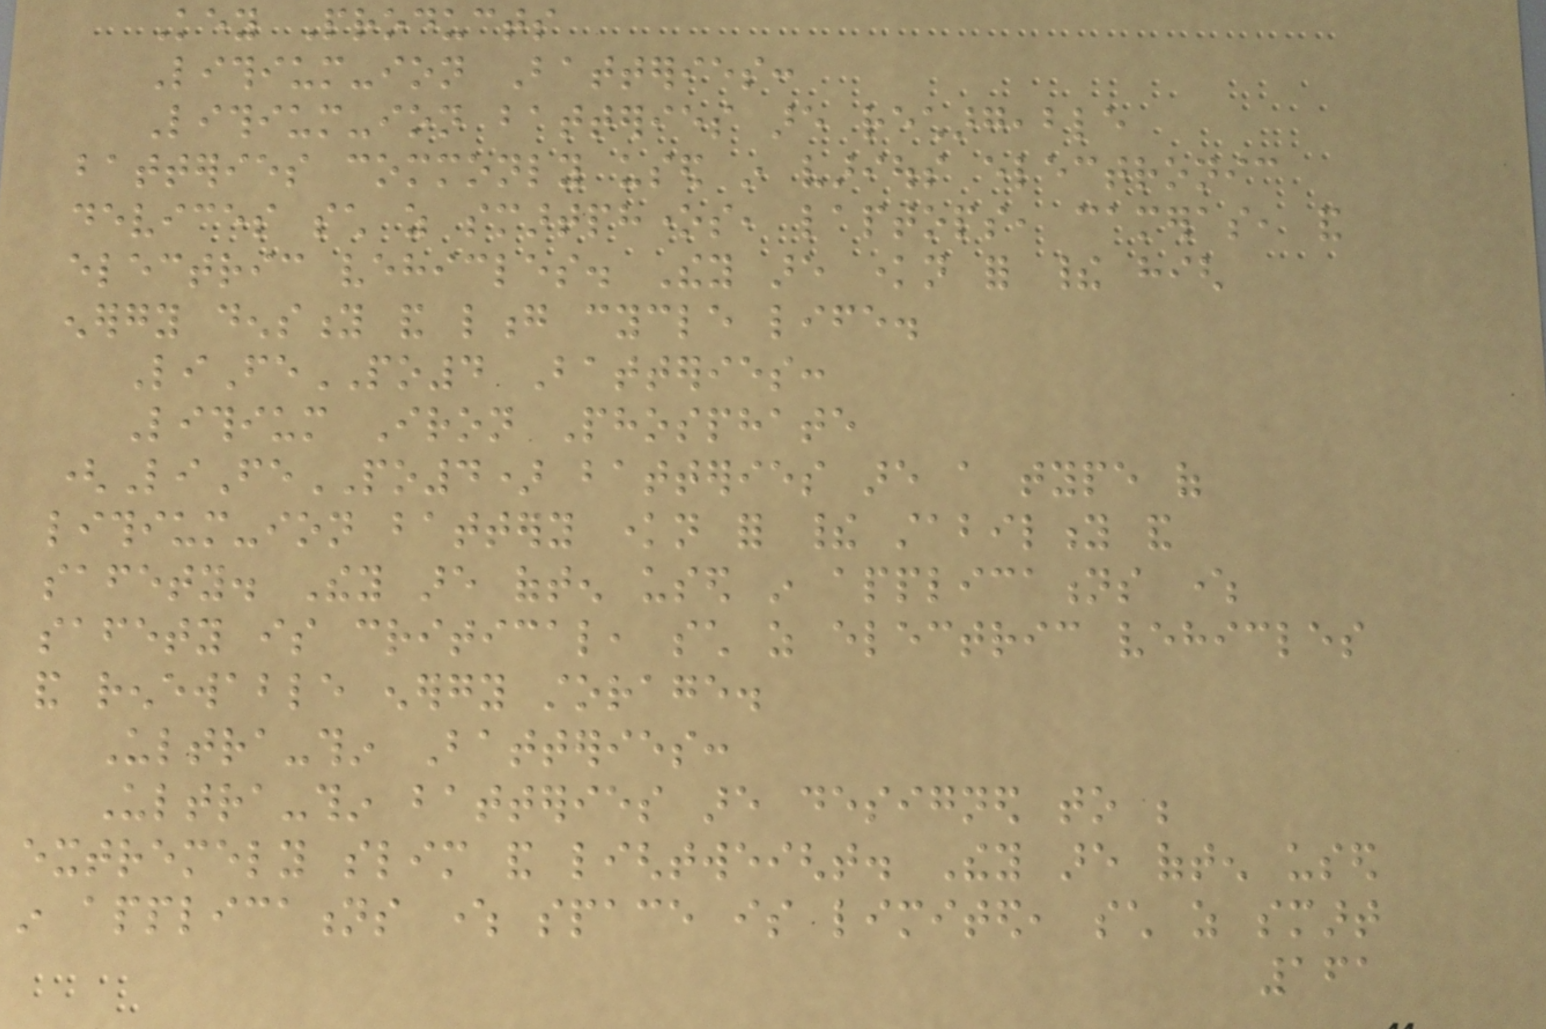Key Products
Lithium-ion Batteries:
Lithium-ion batteries are rechargeable
batteries commonly used in various electronic
devices such as smartphones, laptops, cameras, and
electric vehicles. They are known for their high
energy density and long cycle life.
LiFePO4 Batteries:
Lithium Iron Phosphate
(LiFePO4) batteries are a type of
lithium-ion battery known for their stability and
safety. They are often used in applications where
safety is critical, such as electric vehicles
and renewable energy storage.
Ultra-thin Batteries:
Ultra-thin batteries are designed to be
extremely slim and lightweight. They are often used
in applications where space is limited, such as smart
161
